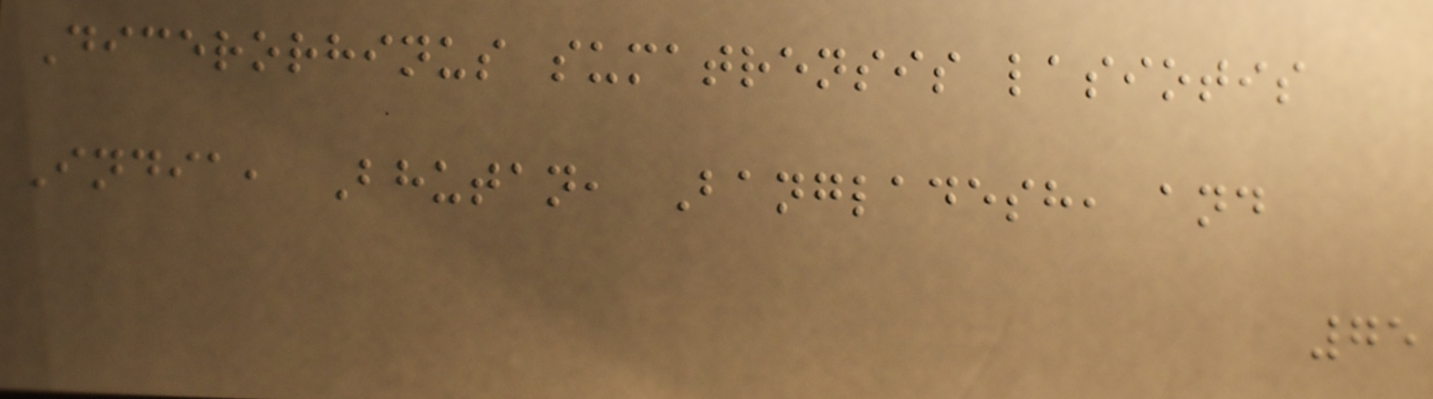Dicerorhinus sumatrensis lasiotis
India, Bhutan, Bangladesh, and
75
